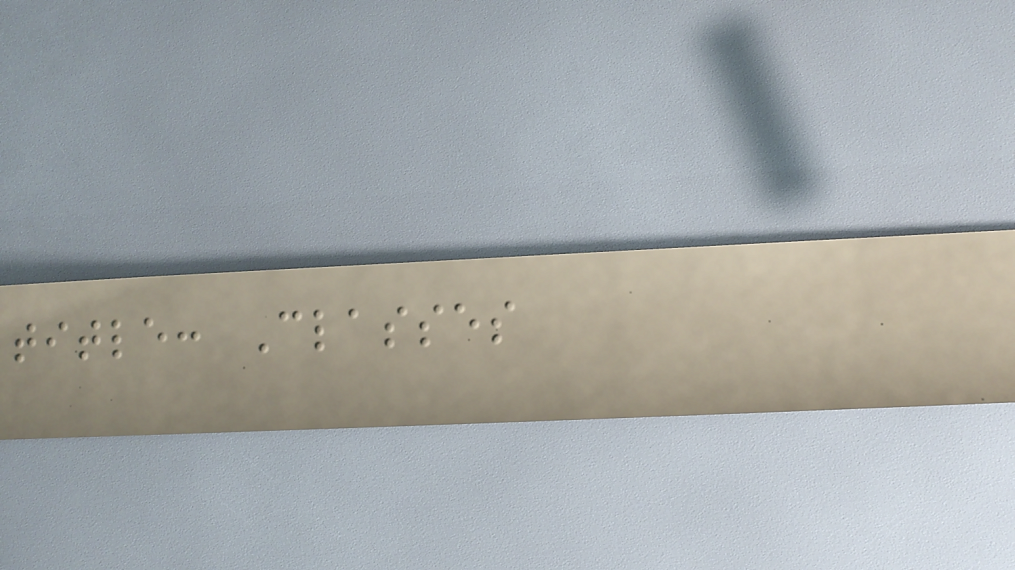title: Classes
